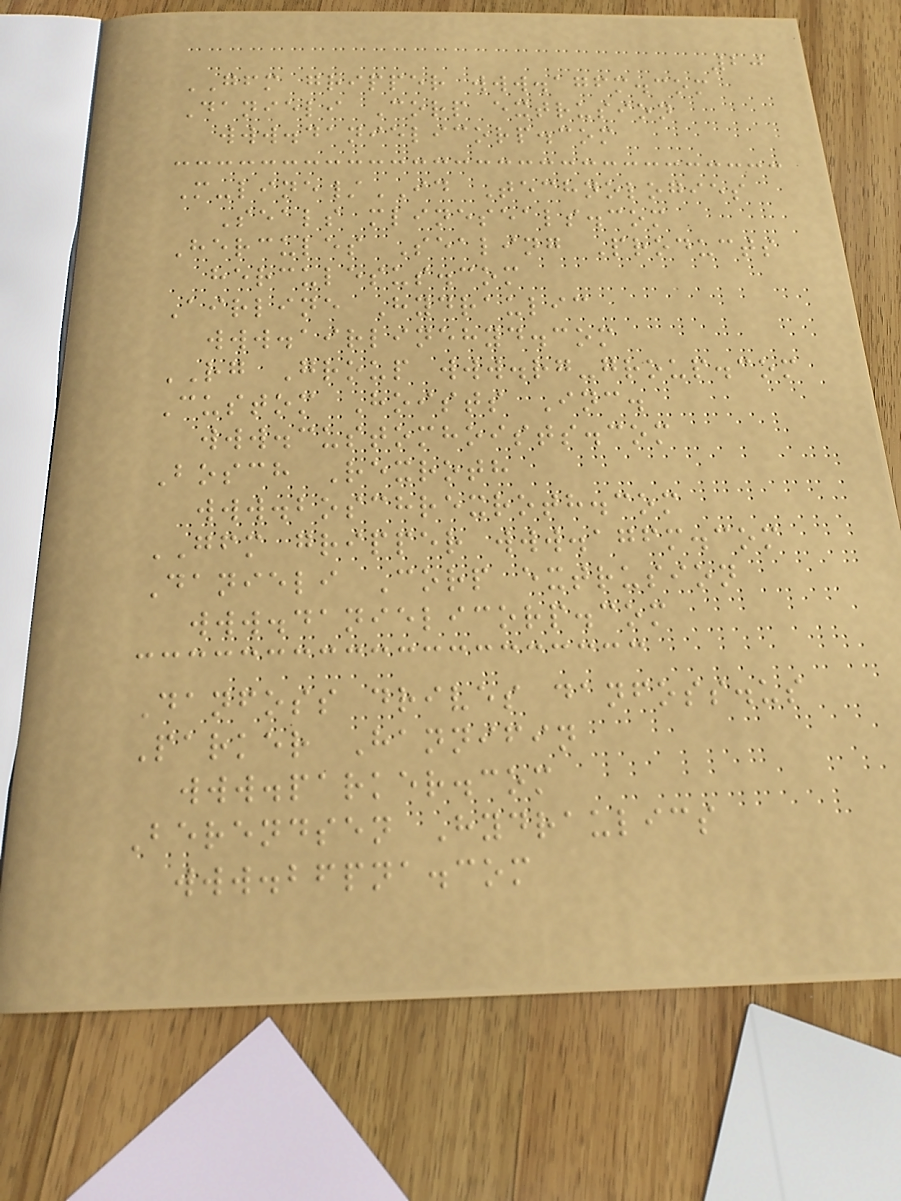20
GFM gripper www.agfm.com
Danieli Corp extrusion
www.danielicorp.com
M-line/ID Technologies
Seals mlineseals.com
Hercules Sealing Products
herculesus.com
Airline Hydraulic
www.airlinehyd.com
RG Group www.rg-group.com
Custom Hoists Inc.
www.customhoists.com
Bosch Rexroth
www.boschrexroth.com
GFM gripper www.agfm.com
Danieli Corp extrusion
www.danielicorp.com
Danfoss drives danfoss.us
Parker Hannifin
www.parker.com
Berendsen Hydraulics
www.bfpna.com
